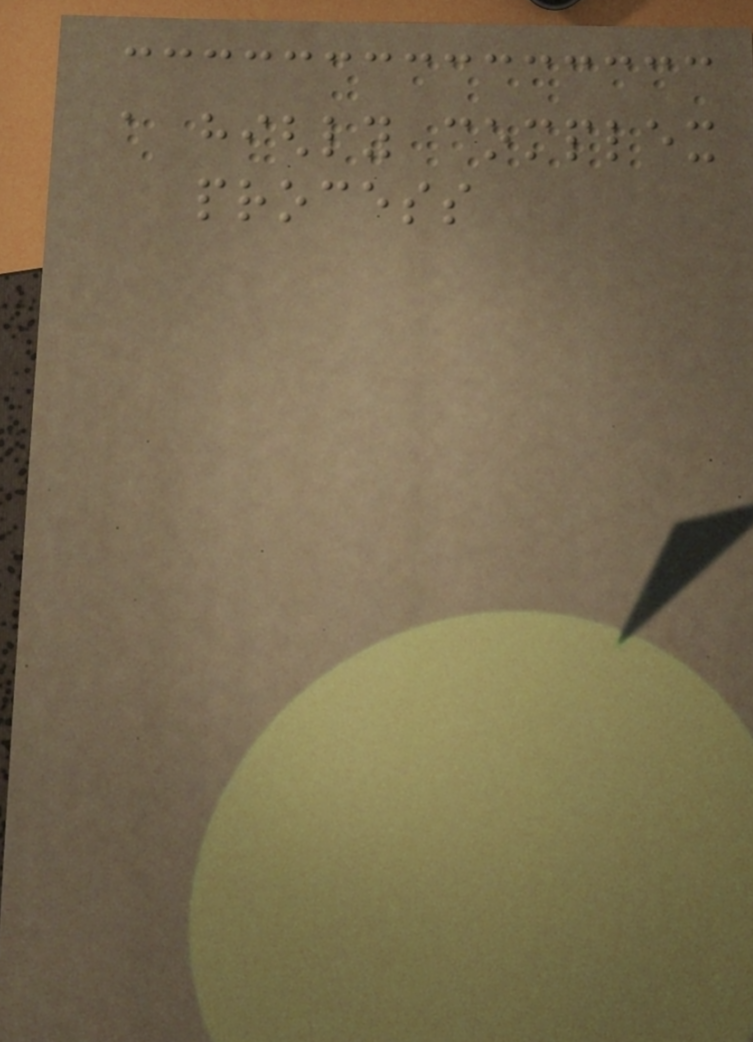a highly complex
process
